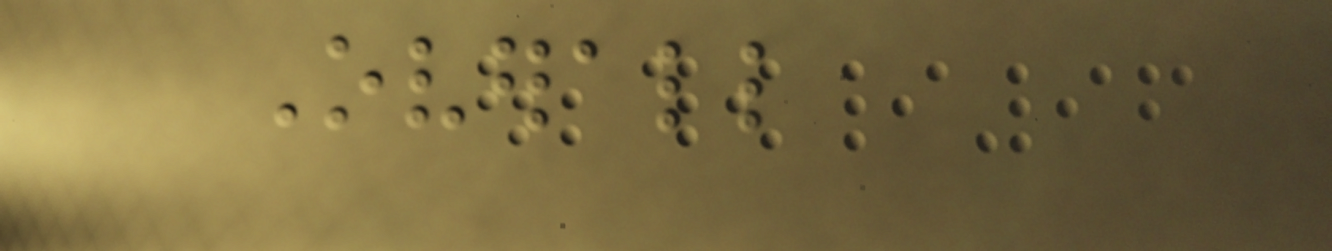Overall
